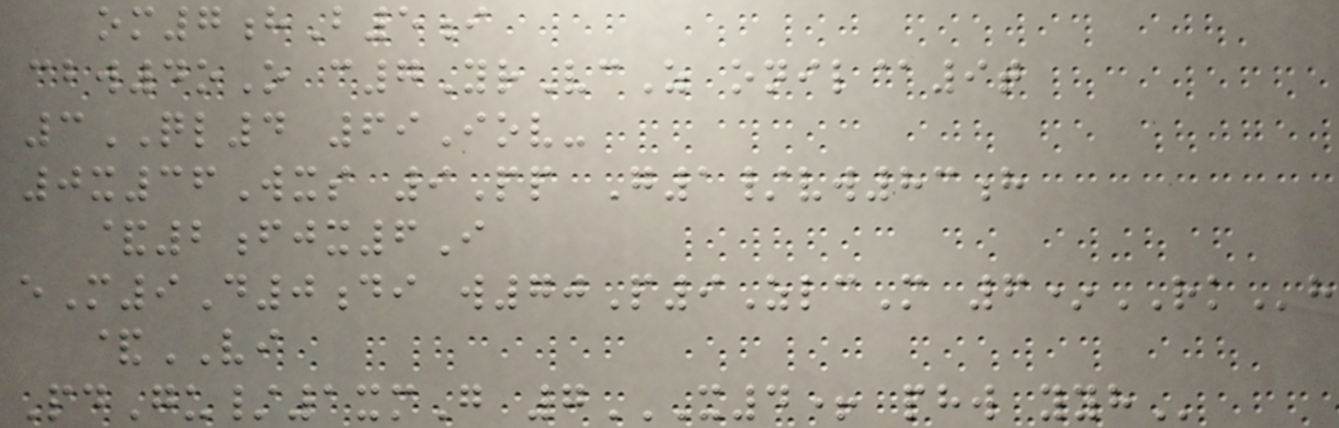om7hB5i
cbw4oO c7YrVcZ onil@9t
3QL4 69Iov-
0x36Wxs 9Pp G1/vw83h
&2fjx6I
eM9D0di w70P9ZlcM 6*RKh
&VI
PdGu/1xmG 7X4+ PHW YYH
